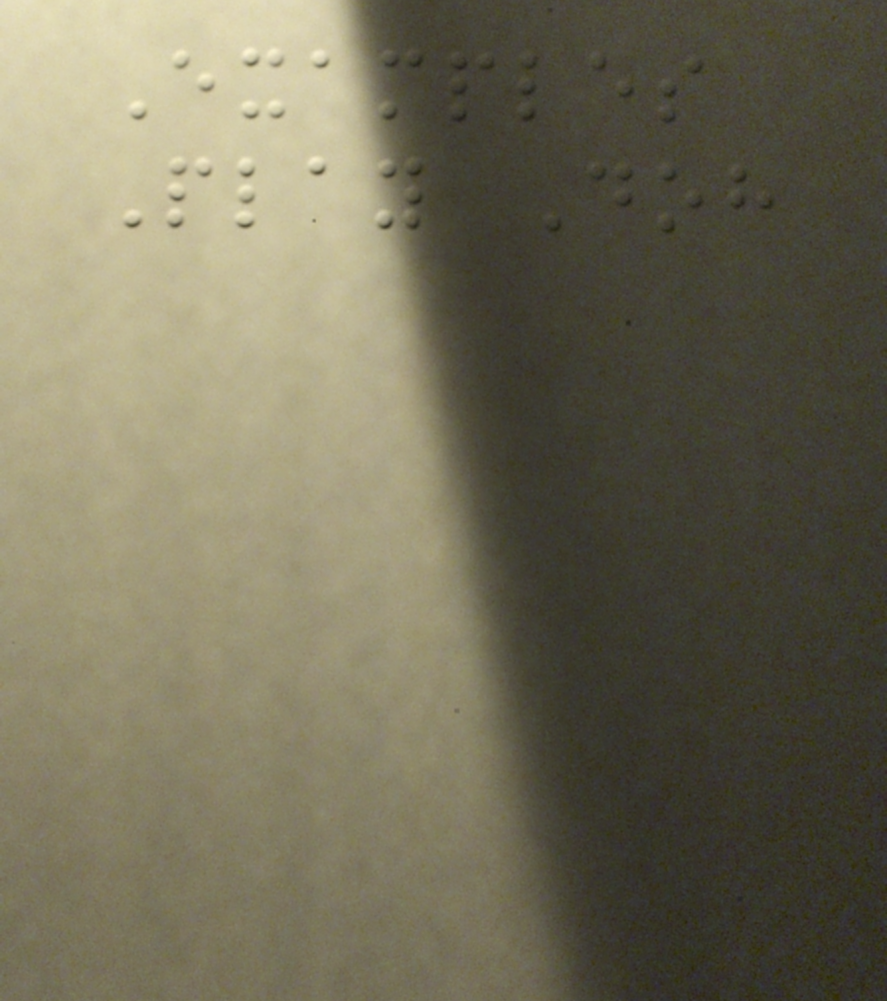Examples
Play Doh
